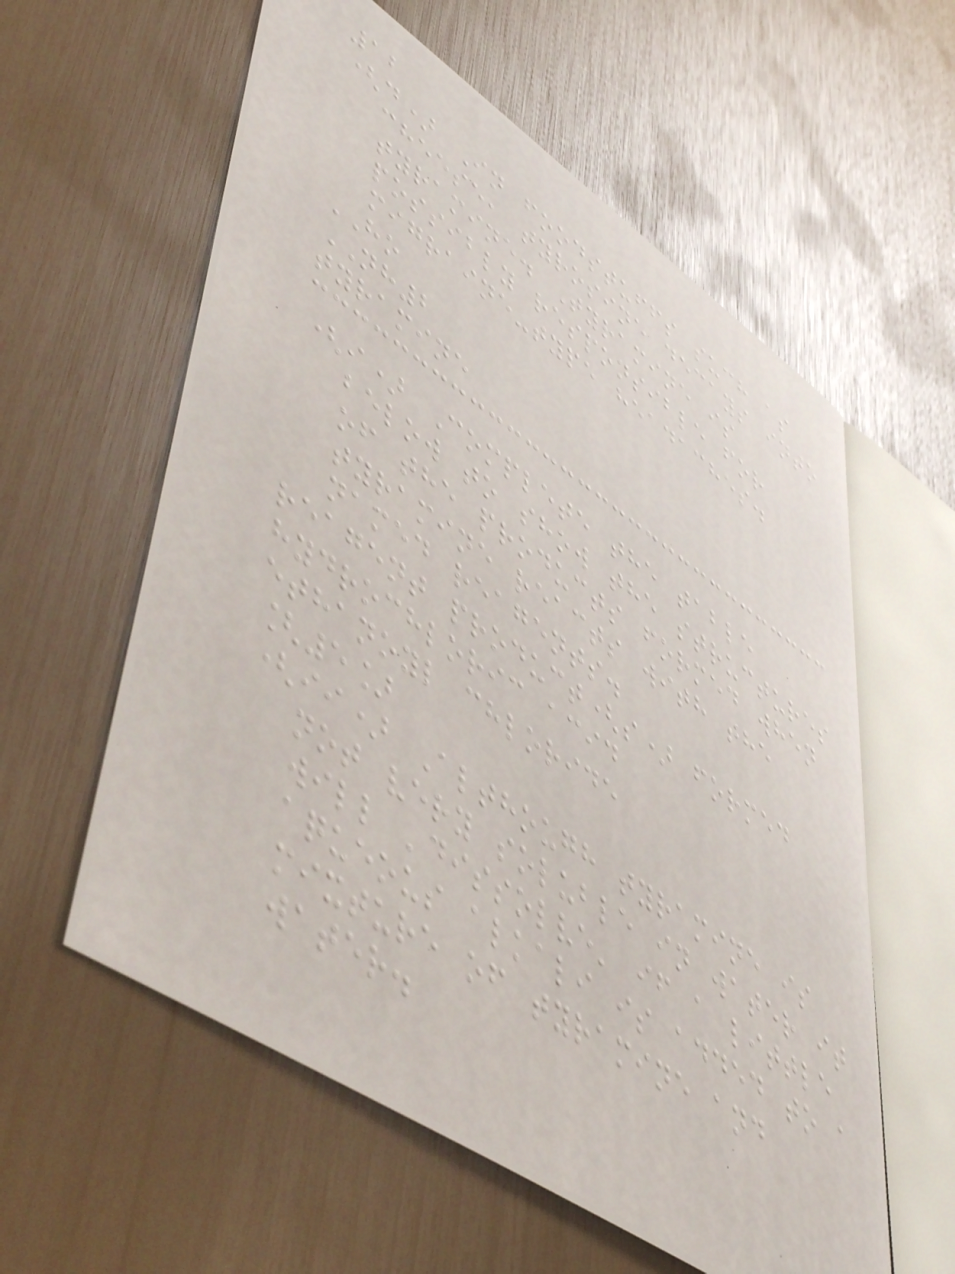12
(d) In foodstuffs such as
cheese, tyrosine decays into
tyramine. Tyramine is
possibly responsible for
migraine-type headaches.
HO
NH2
tyramine
(i) Complete the table
below to show the structures
of the products formed when
tyramine reacts with the
named reagents.
reagent product(s) formed
hydrochloric acid
ethanoyl chloride
[5]
(ii) Although tyramine is
not very soluble in water it
will 'dissolve' if a little
aqueous alkali is added to a
mixture of tyramine and
water.
